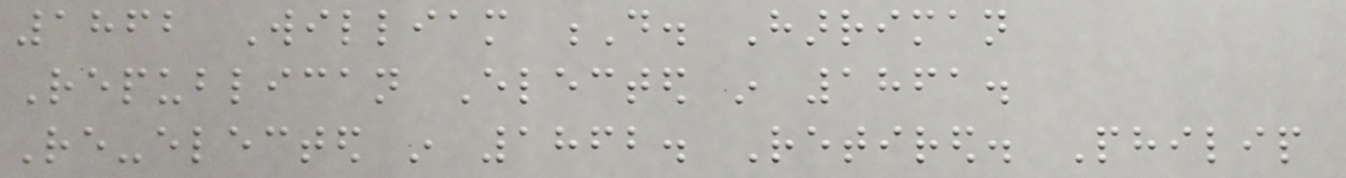1862 William D. Harriman
Republican Elected in 1861.
Re-elected in 1862. Retired. Philip
